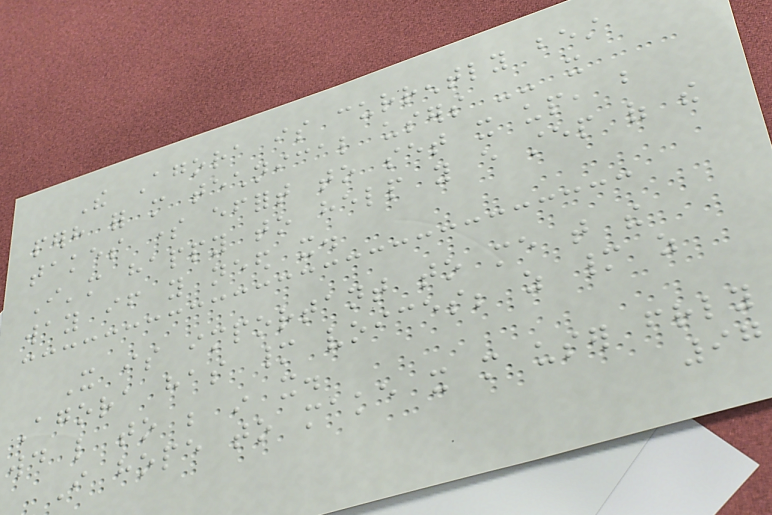The Agora is currently best
perhaps for more technical users -- it
takes some effort to set it up, but
I'm happy to help you every step of the
way if you need it.
It is important to me that the
Agora has many voices; as many as
would like to be in it.
I hope to make it more user friendly
97
